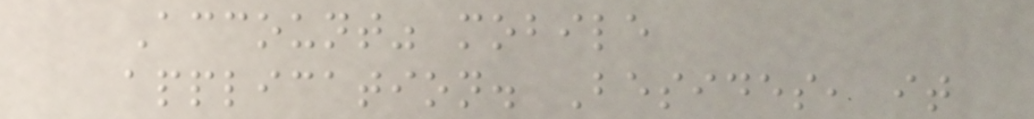Account" mobile
application. Besides, it
